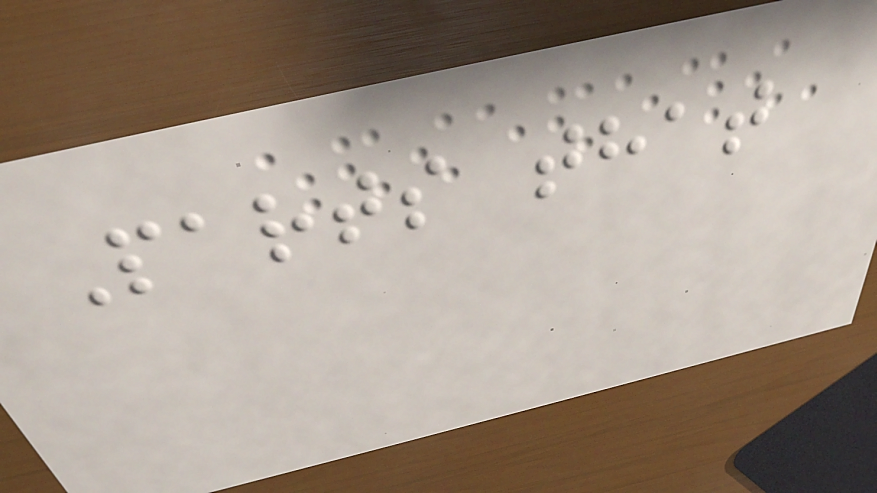Parts that
